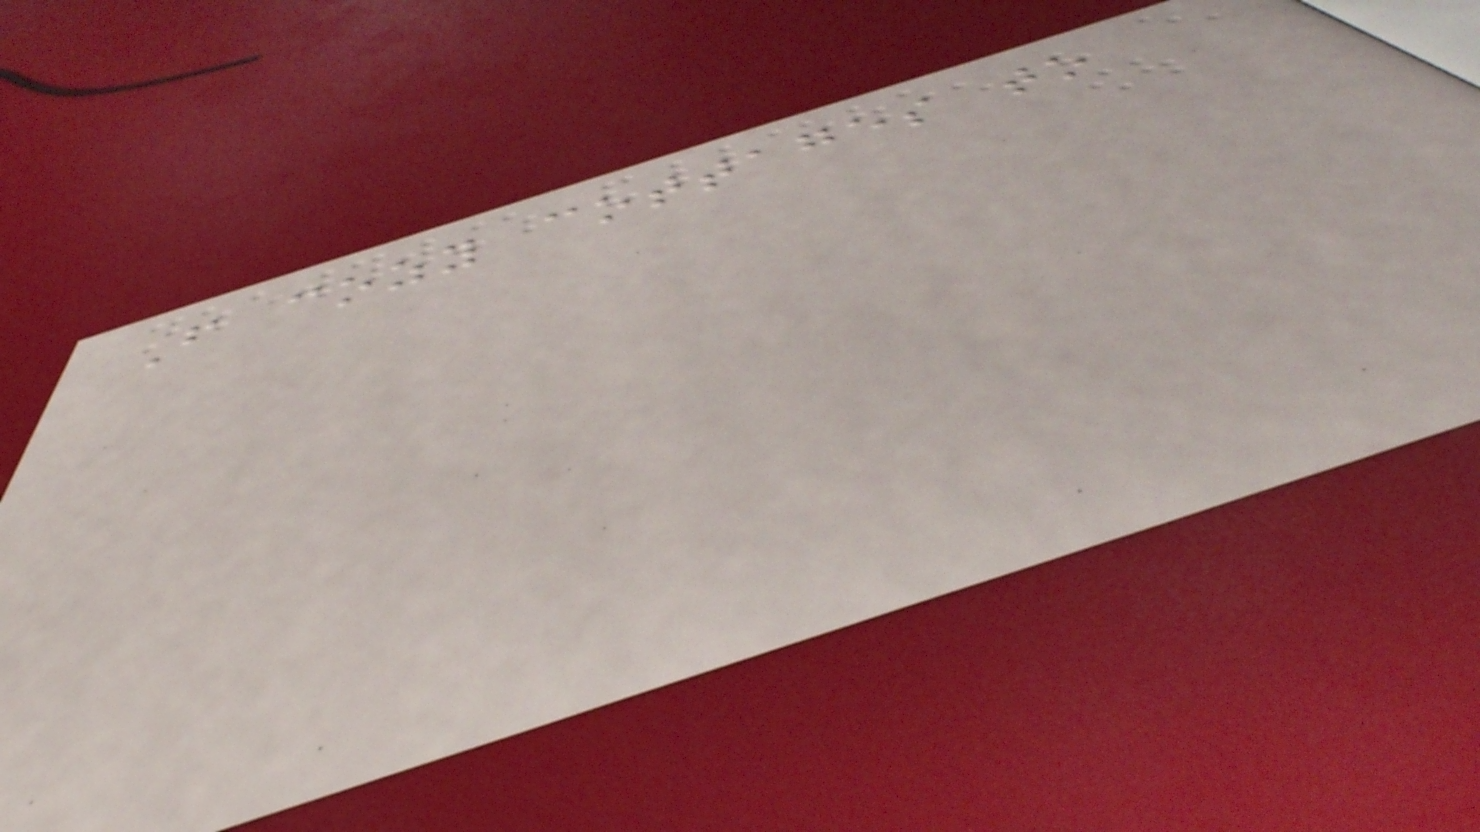From cozy cottages to
